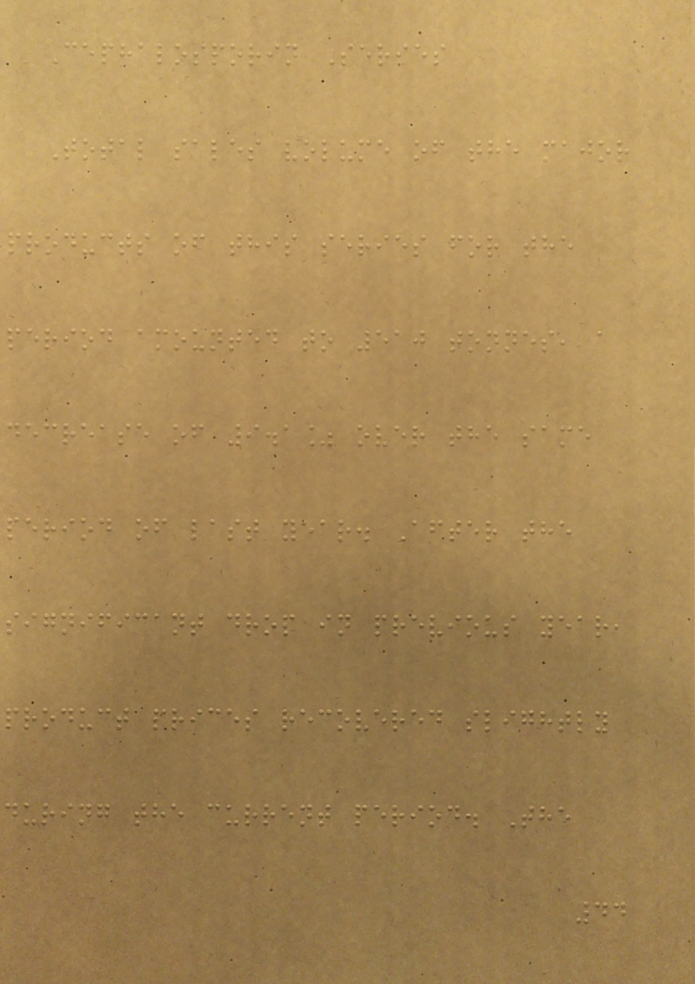Cephalosporin Series
Total sales volume of the major
products of this series for the
period amounted to 510 tonnes, a
decrease of 9.1% over the same
period of last year. After the
significant drop in previous year,
product prices recovered slightly
during the current period. The
44
